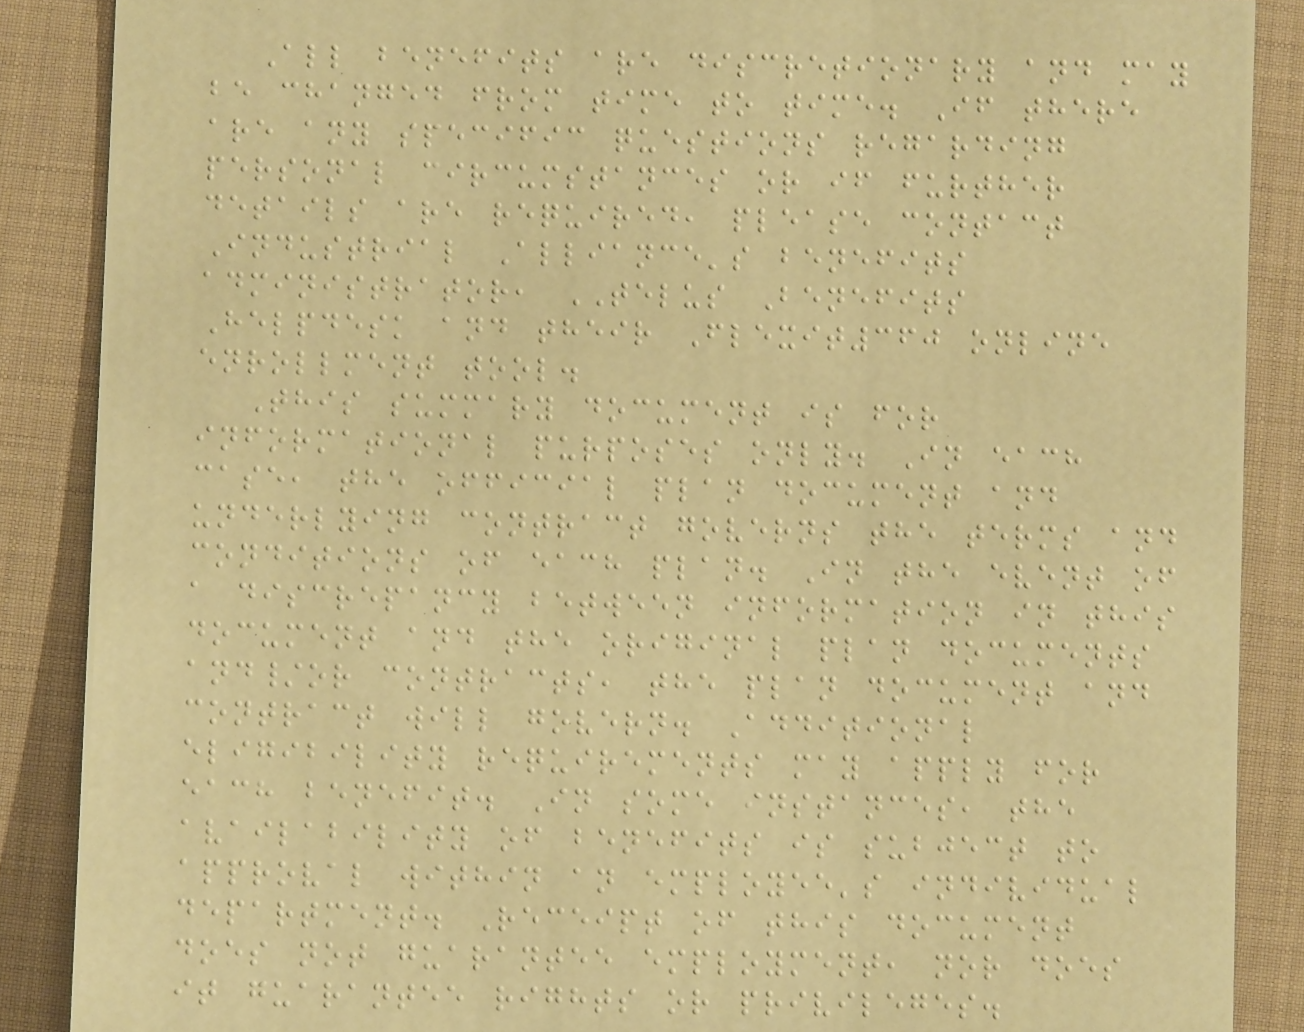All benefits are discretionary and may
be changed from time to time. If there
are any specific questions regarding
personal circumstances or if further
details are required, please contact
Industrial Alliance's benefits
administrator, TELUS Benefits
Helpdesk and their Flexit360 online
enrollment tool.
This summary document is for
informational purposes only. In each
case, the official plan document and
underlying contract governs the terms and
conditions of each plan. In the event of
a discrepancy between information in this
document and the original plan documents
and/or contracts, the plan document and
contract will govern. Additional
eligibility requirements may apply for
each benefit. In some instances, the
availability of benefits is subject to
approval within an employee's individual
department. Receipt of this document
does not guarantee employment, nor does
it guarantee rights or privileges.
